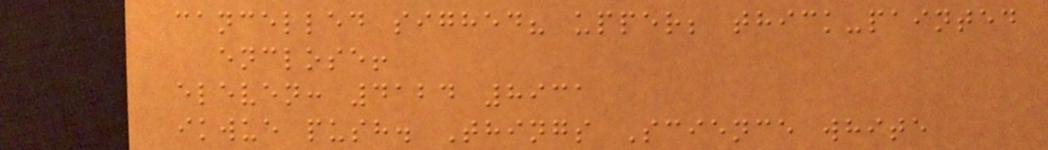cancelled sighed? upper; thick-painted
enclose!
eleven: 4124 8931
ikwue push. Things Science white
